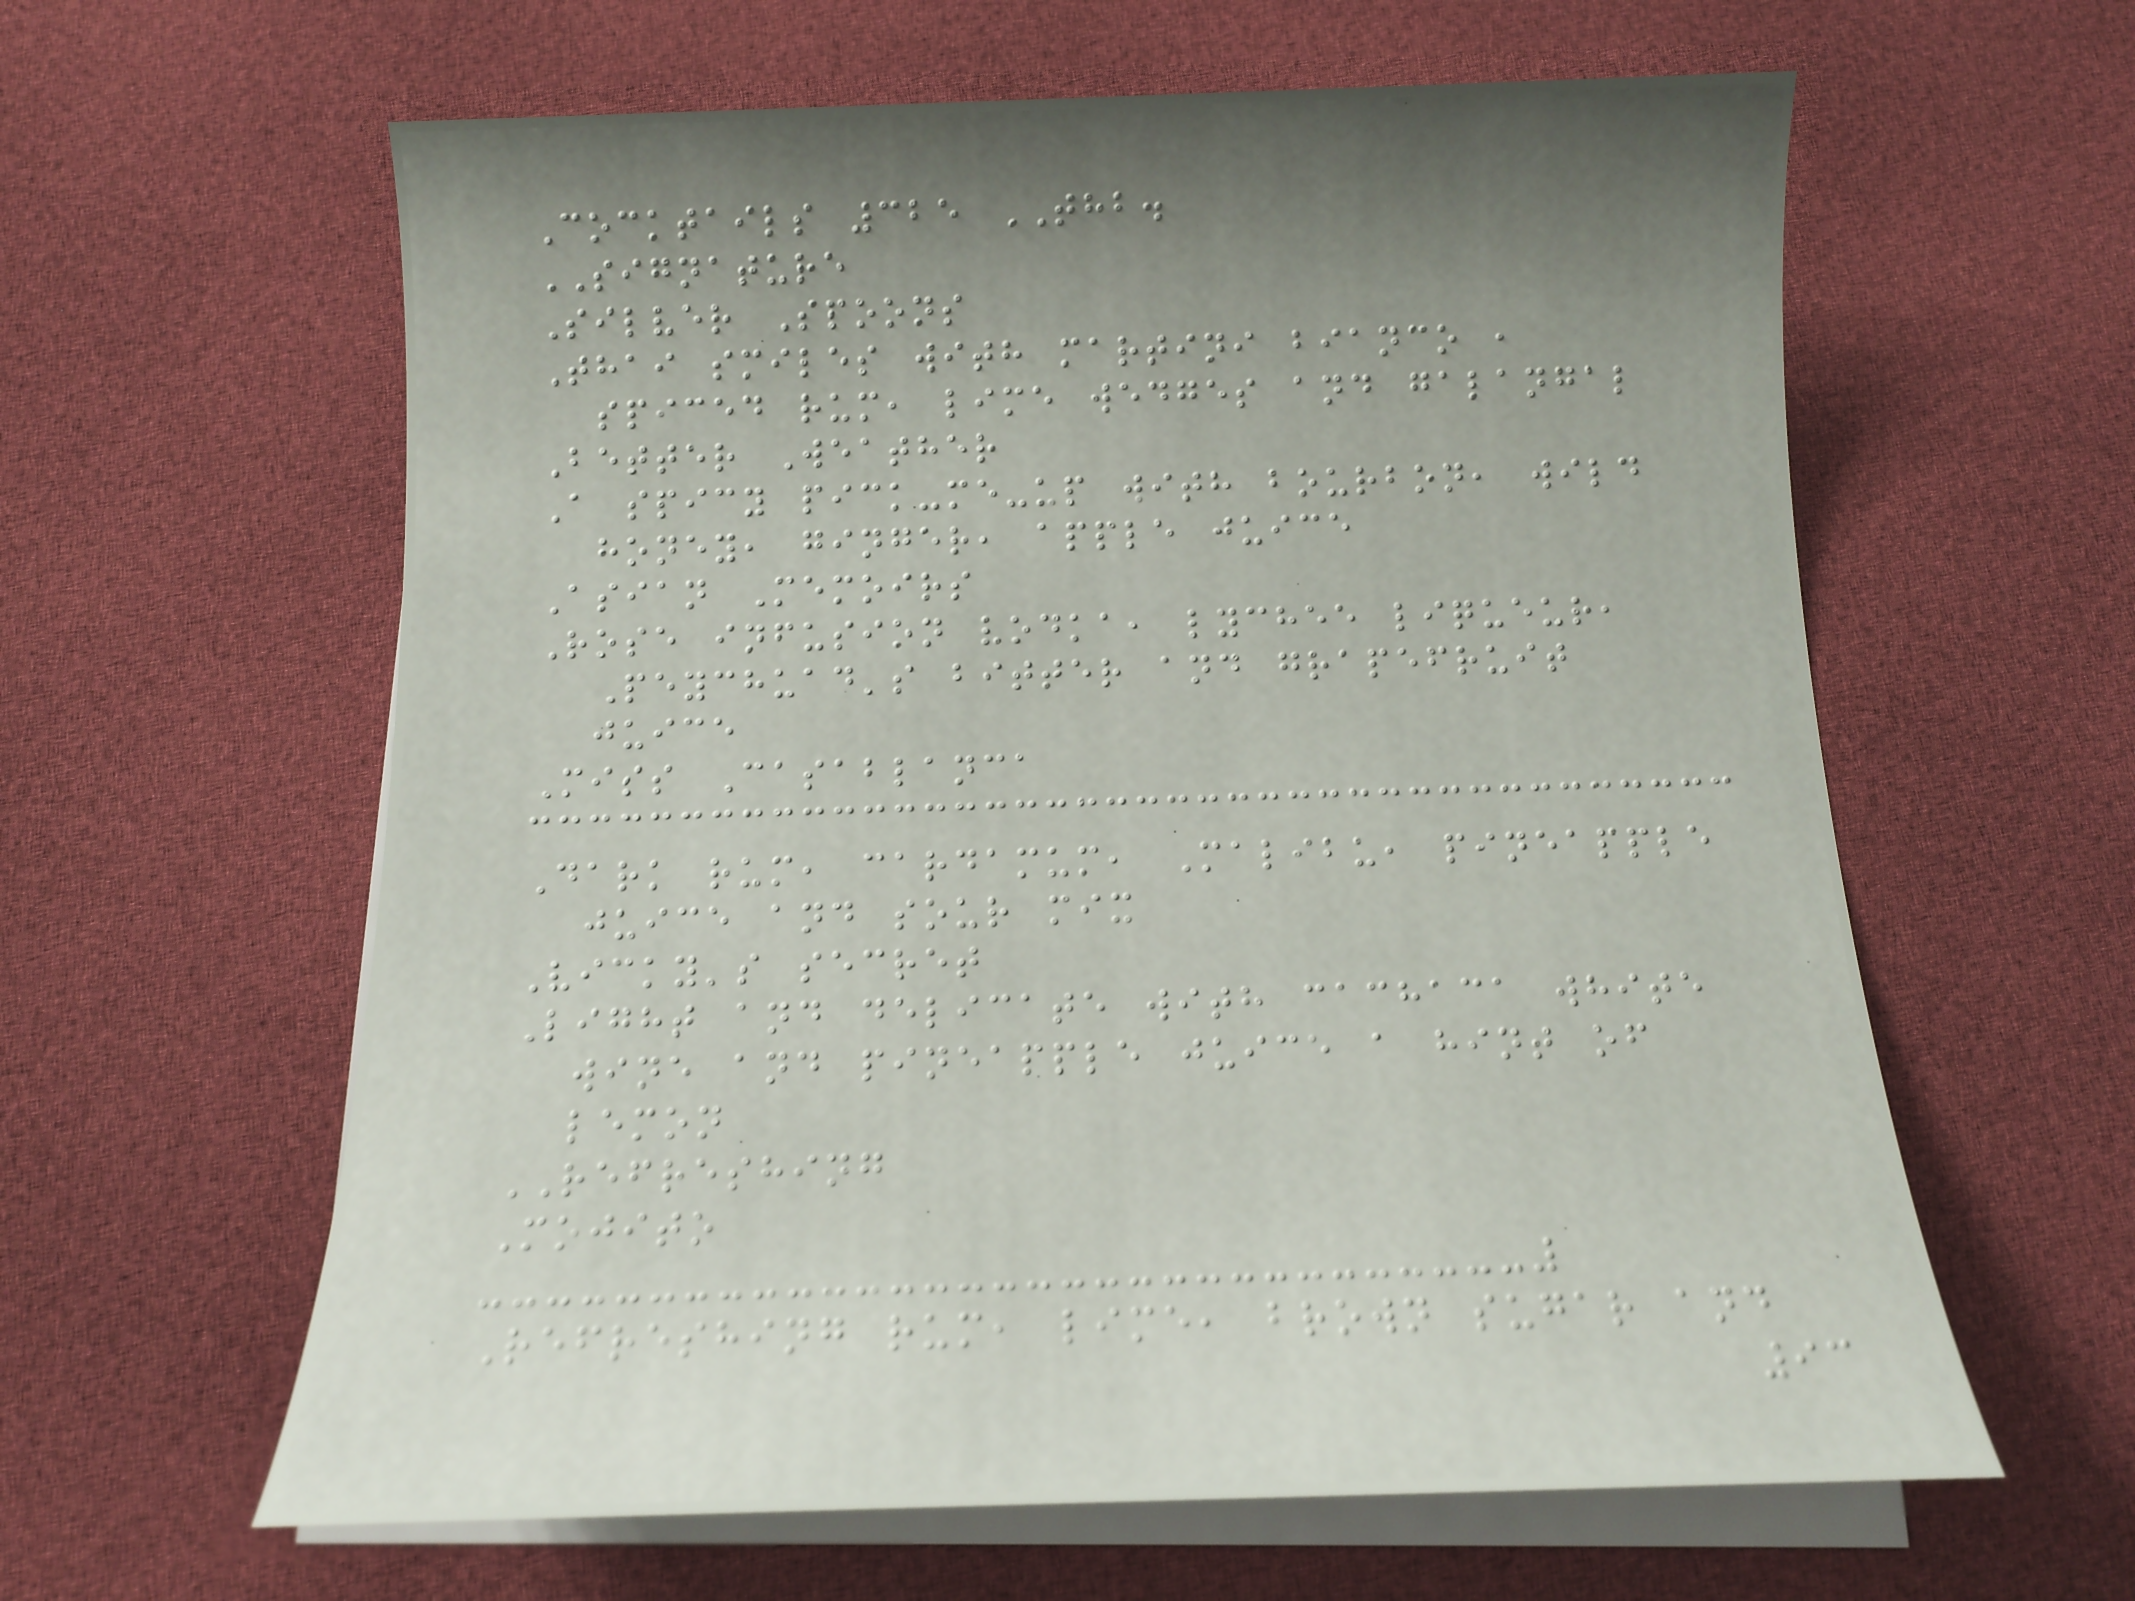Cocktails 325 THB.
SIGNATURE
Silver Spoons
Thai smiles with martini bianco ,
spiced rum, lime wedges and galangal
Better Weather
A spicy pick-me-up with bourbon, wild
honey, ginger, apple juice
Asian Memoirs
Rose infusion vodka, lychee liqueur,
Peychuad's bitter and grapefruit
juice
Miss Casablanca
Dark rum, cardamum, Malibu, pineapple
juice and sour mix
Vicky's secret
Light and delicate with cachaca white
wine and pineapple juice a hint of
lemon
REFRESHING
Mojito
Refreshing rum, lime, brown sugar and
93
